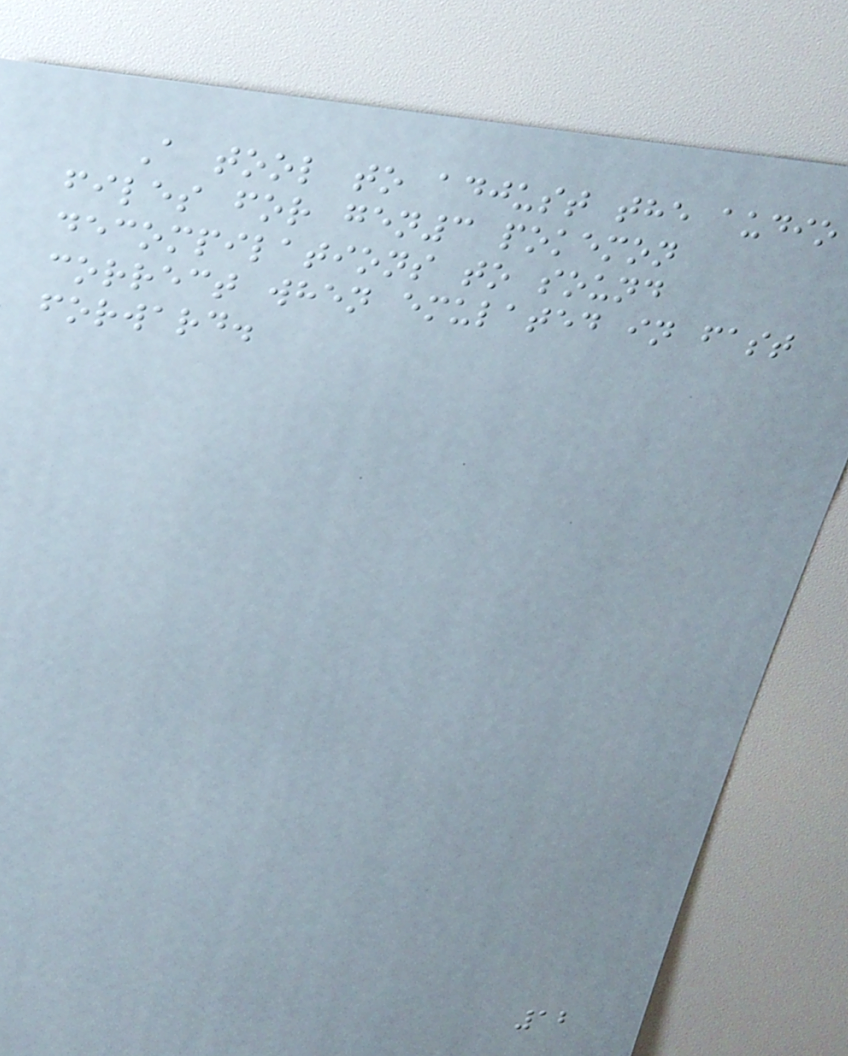A tool to adjust the audio
files for gen3 pokemon
decompilations to sound
correct when emulated in fast
forward.
12
